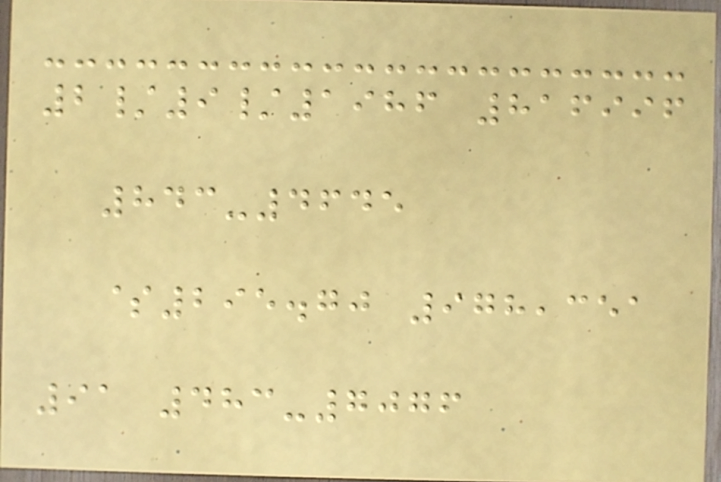2/9/1986 816996
843-4645
$295.70 978,351
91 483-7076
